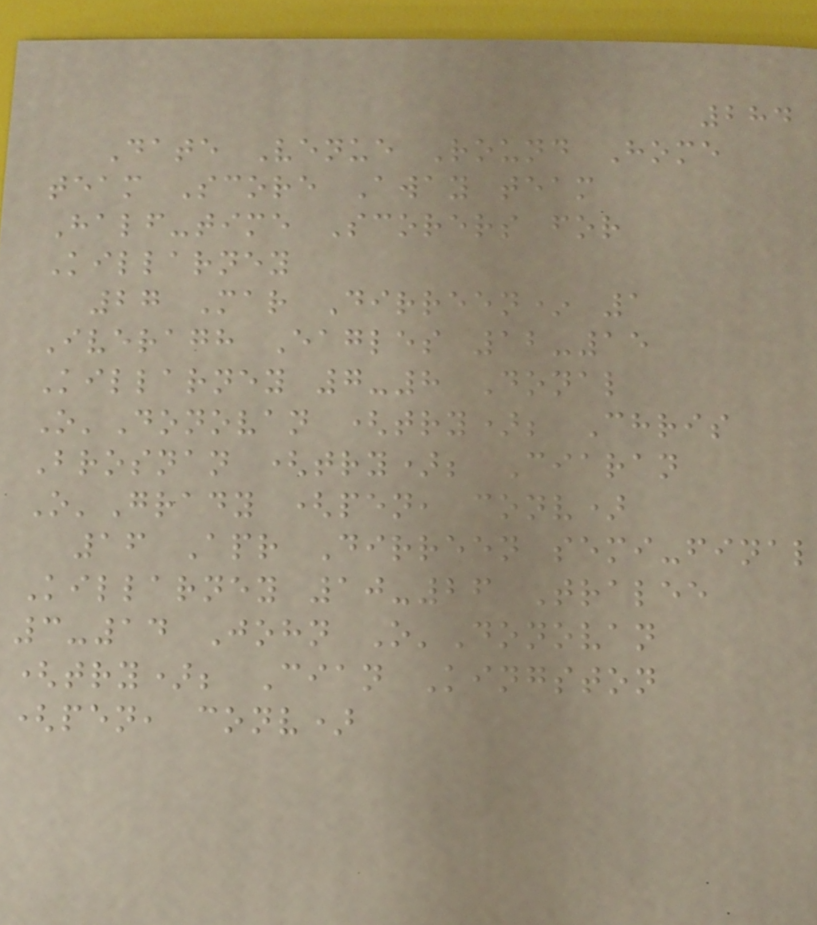284
Date Venue Round Home
team Score Away team
Half-time Scorers for
Killarney
27 Mar Dirreen* 1
Iveragh Eagles 12-15
Killarney 7-8 Donal
O'Donovan (try); Chris
Brosnan (try); Ciaran
O'Grady (pen, conv)
16 Apr Dirreen semi-final
Killarney 10-26 Tralee
3-14 John O'Donovan
(try); Cian Kingston
(pen, conv)
